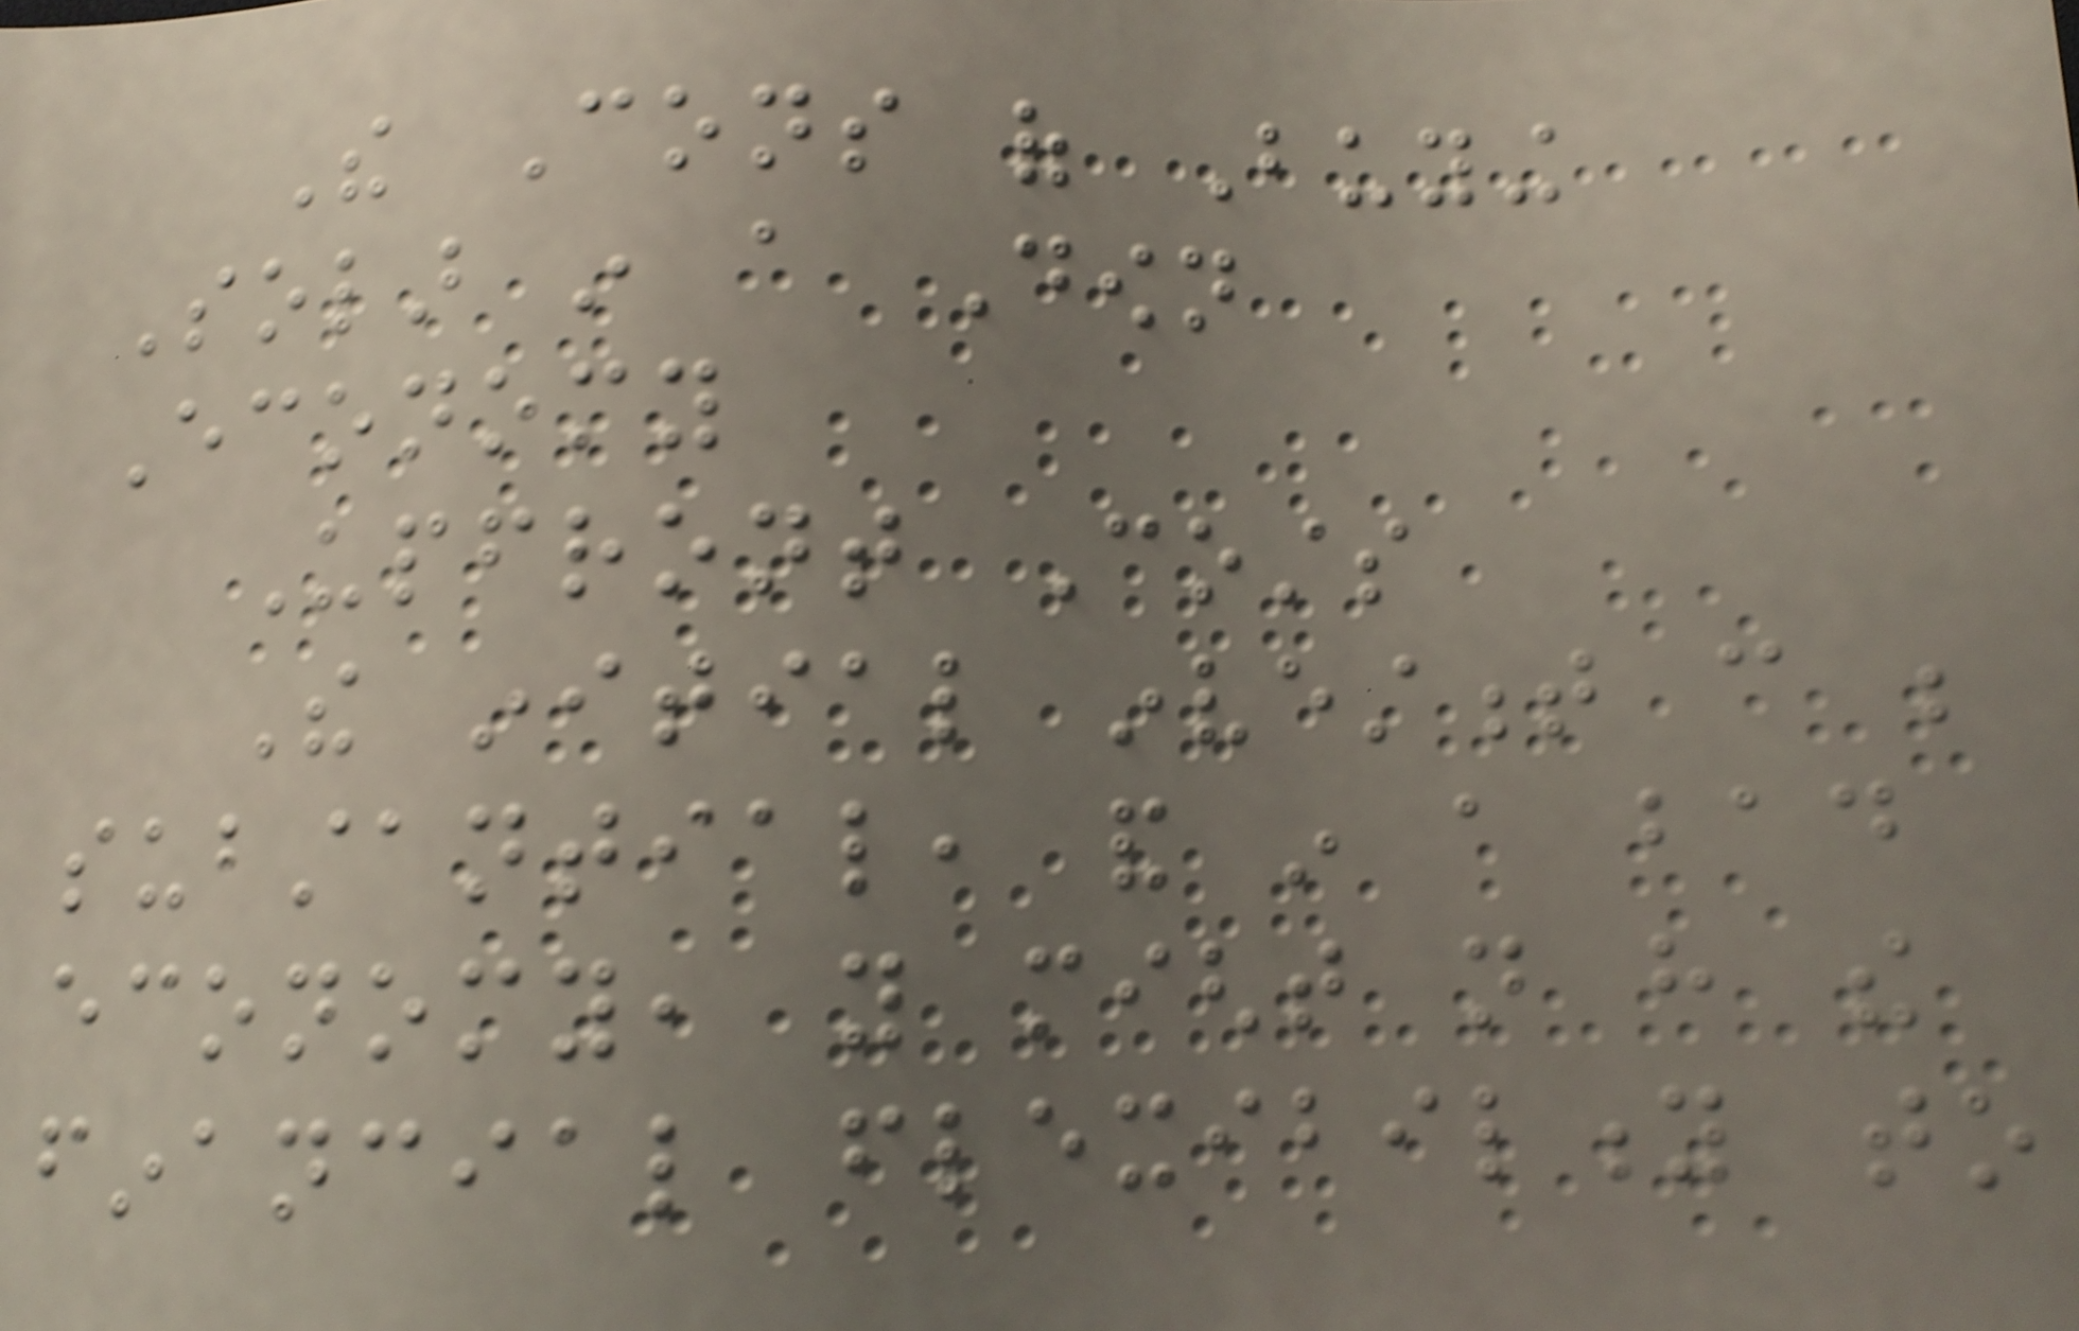The Cons of Buying
Solar in a Down
Economy
Upfront Costs
The initial investment can be
substantial, and in a bad
economy, you might not have the
financial flexibility to
